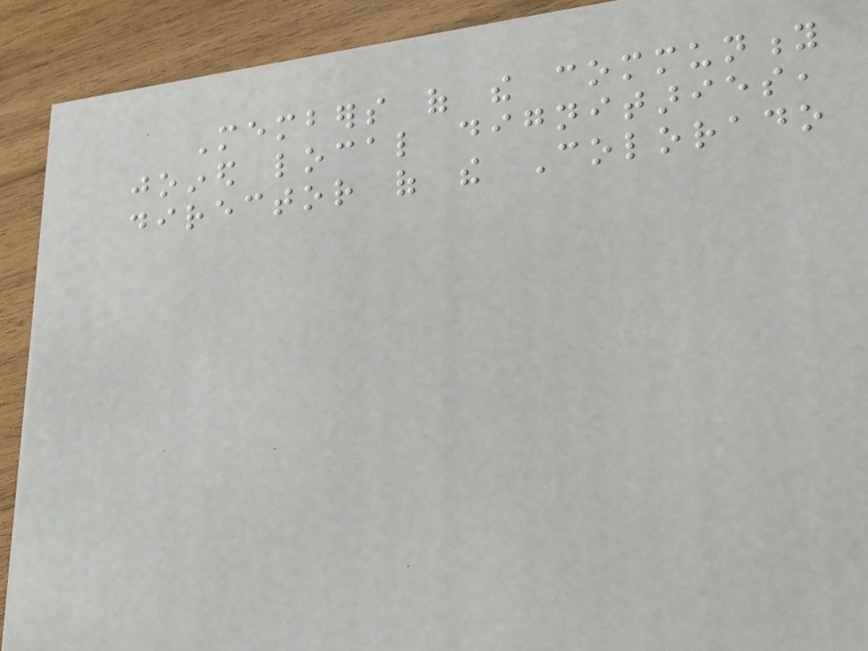Members of the community
joined local dignitaries,
director of the Colorado
